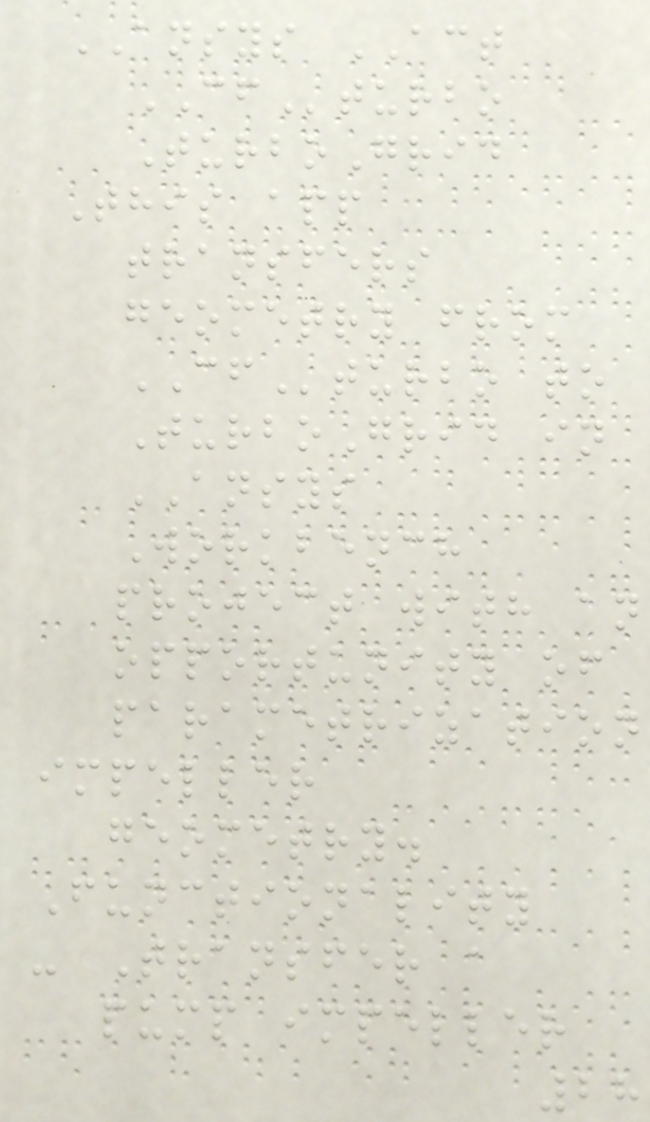ANSYS ACT
CFturbo
TurboGrid
This app
transfers
geometry from
CFturbo to
TurboGrid in
ANSYS
Workbench
project with an
opportunity of
parametrization
impeller
geometry.
Functionality
- Transfer a
pump impeller
28
